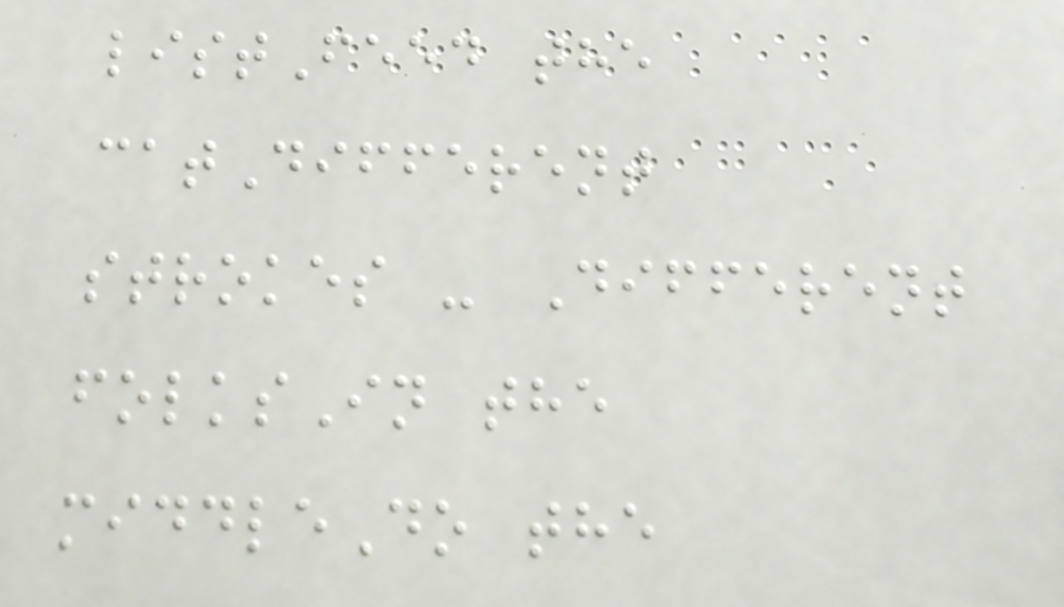listFeed the
catDifferent
strokes - Different
folksIn the
middleDo the
